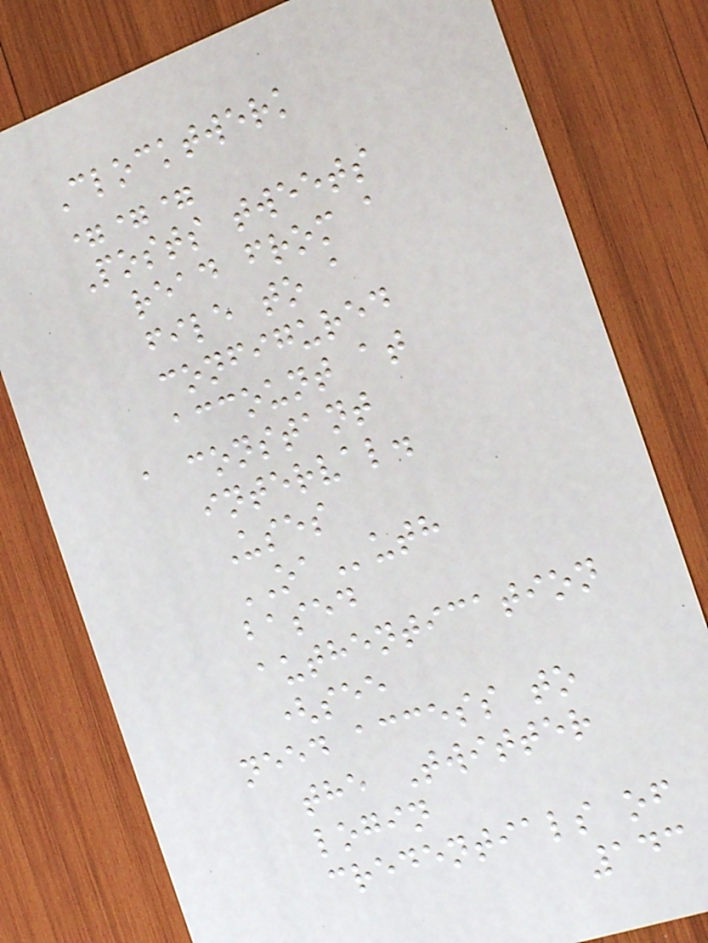Clocktwerk
===
Posts tweets
read from a
file to a
configured
account at
a constant
interval.
Uses
OAuth
based
authentication
(see
need access to
the Twitter
login
credentials of
143
